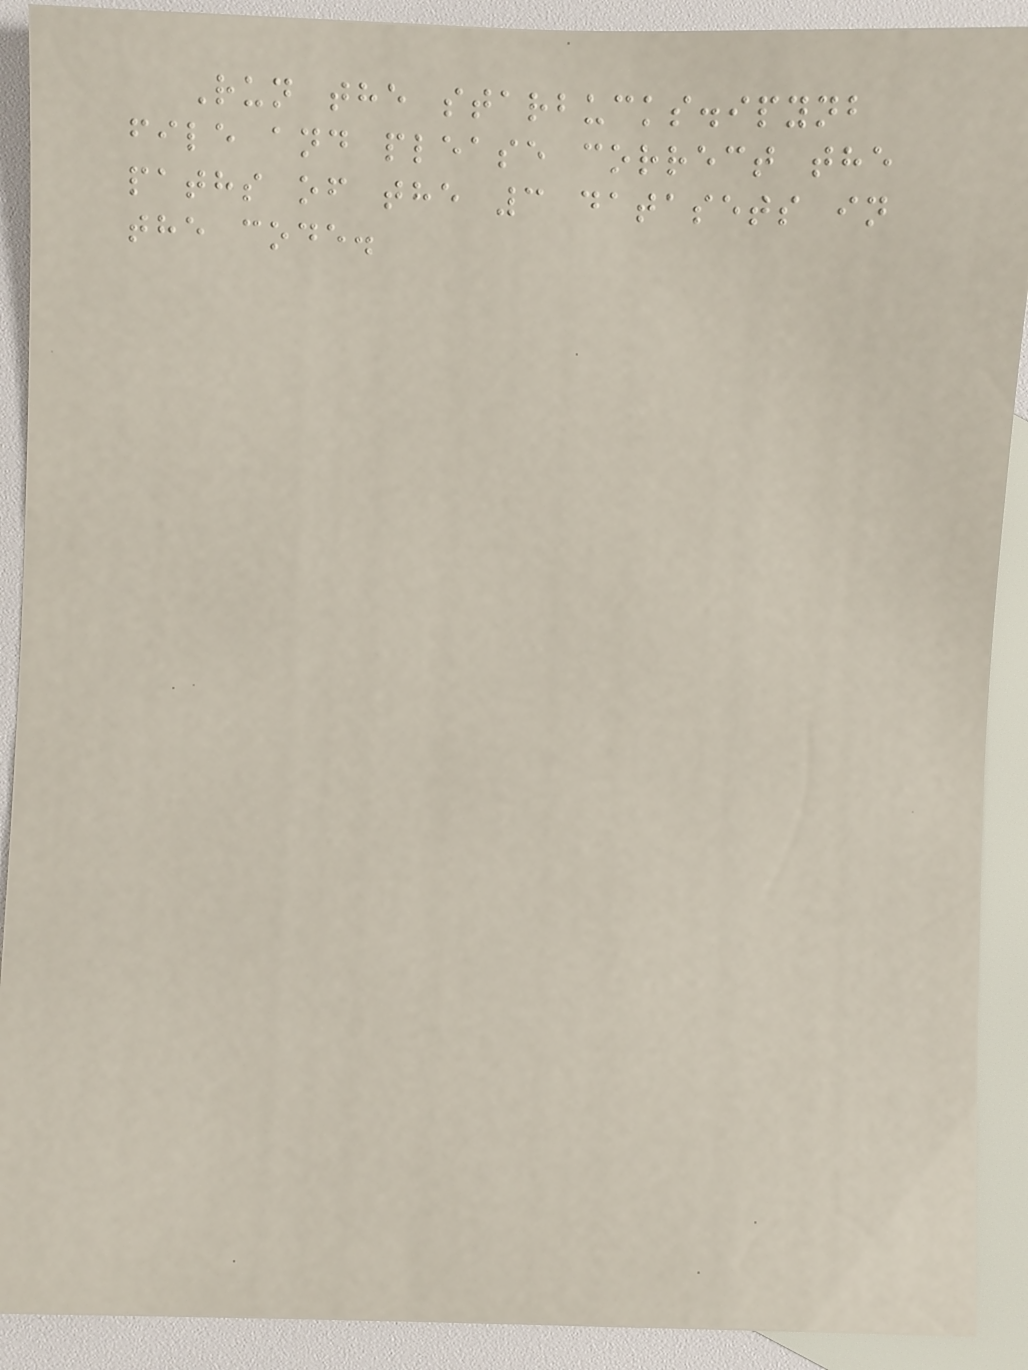Run the starbucks.ipynb
file and please correct the
paths of the 3 datasets in
the code.
